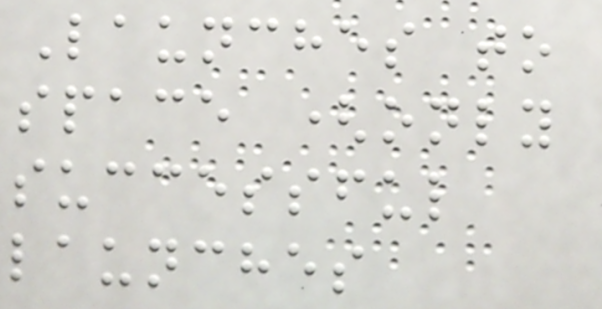Launches to
space (only
successful
launches
